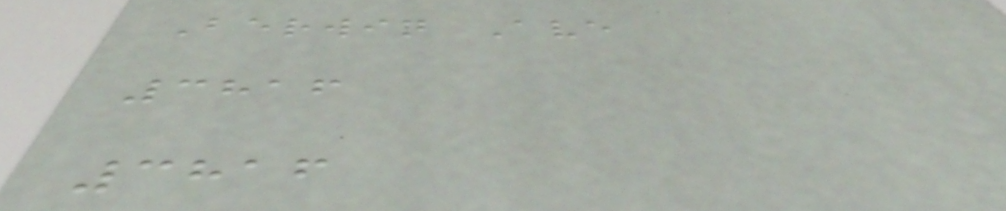Berwin Ave
3816
3816
